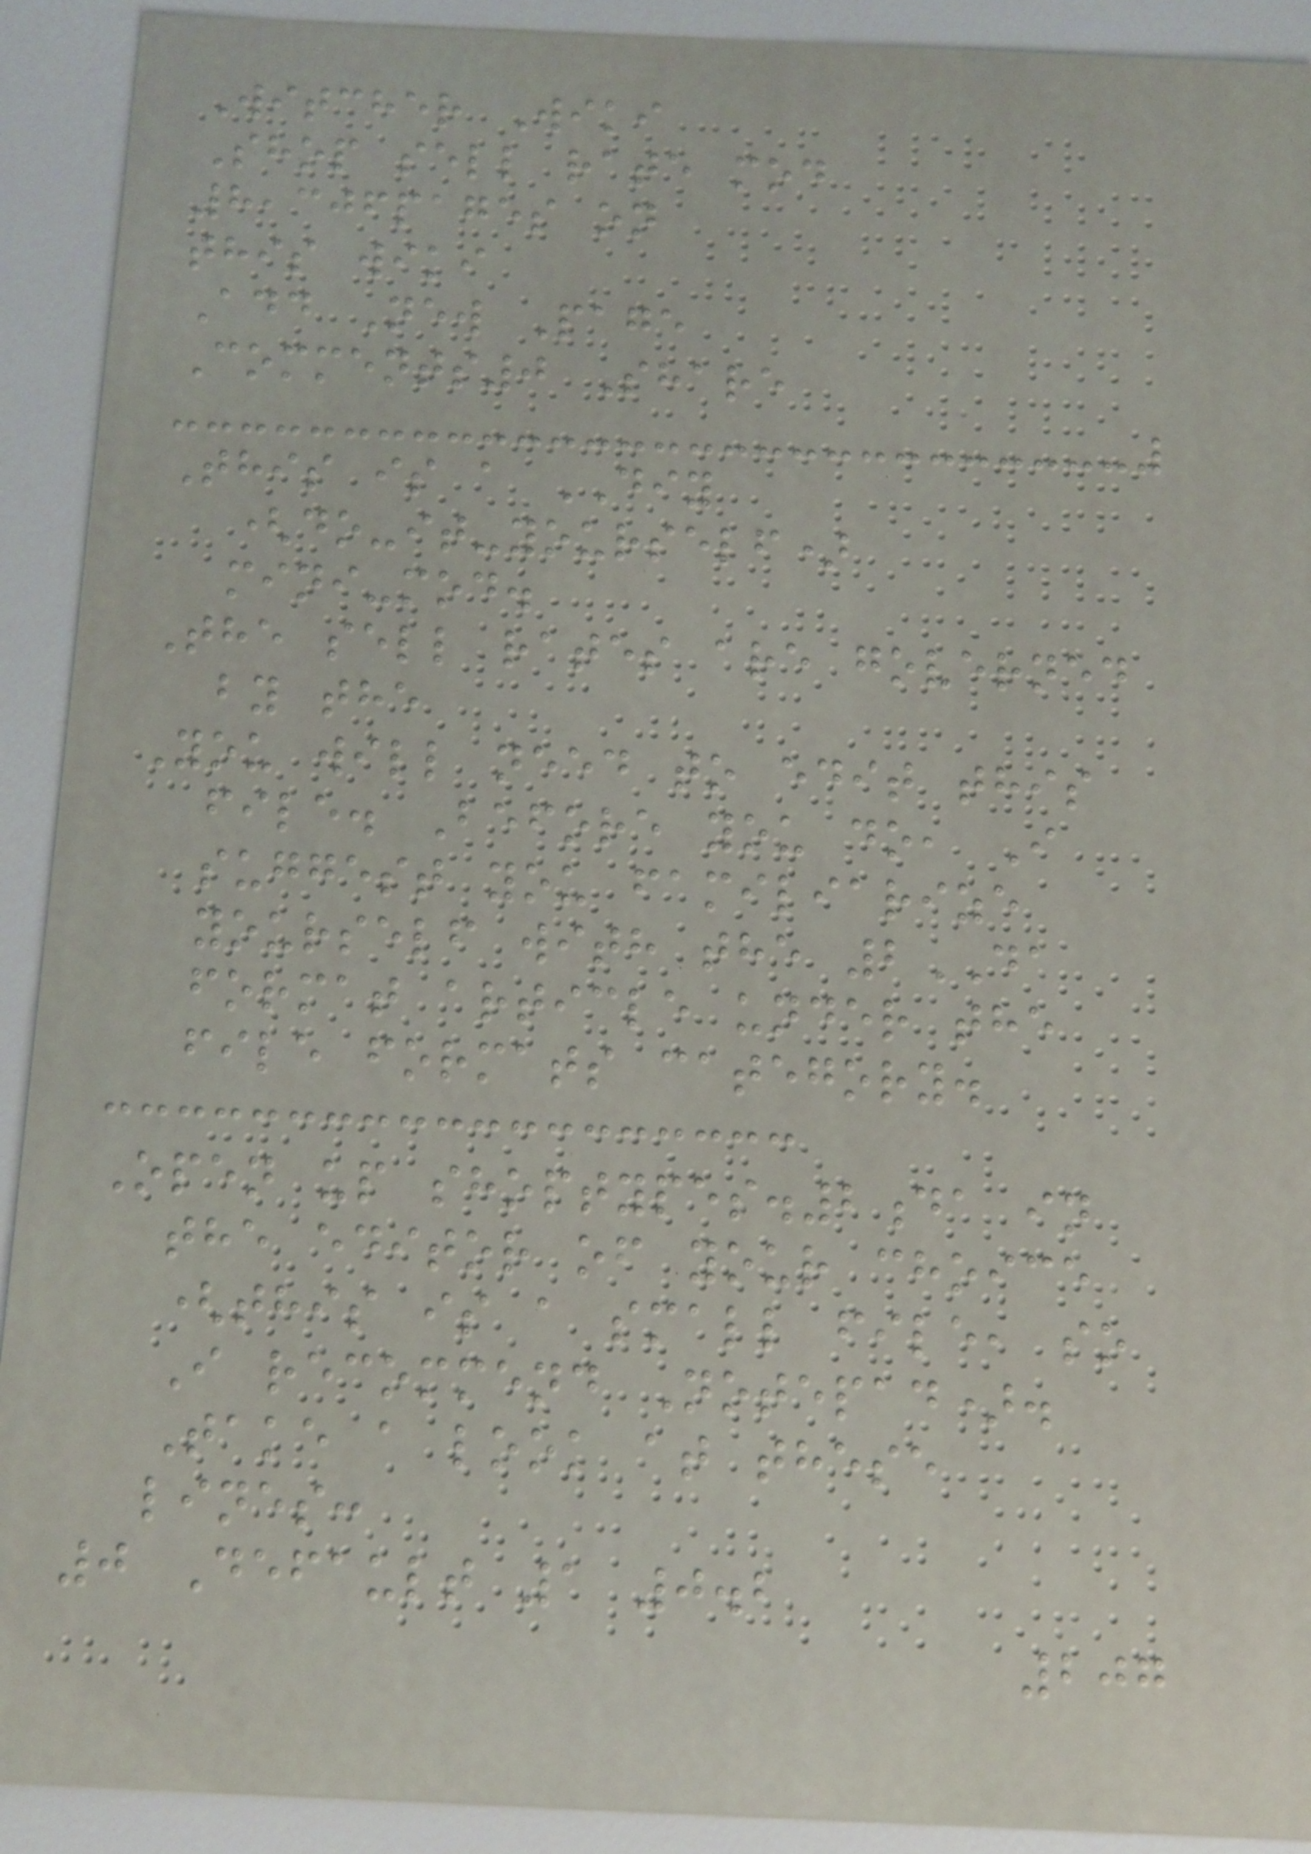Witcher Wiki
Shop sell rate mod
8,306pages on
this wiki
Add New Page
Comments0 Share
This is a DIY
(do-it-yourself)
mini-mod.
The sell rates are governed
by the
You will need to edit this
file. Before you do, I
suggest you familiarize
yourself with the 2DA
format article under the
file formats category.
Open up shoptypes.2da in
the editor of your choice
(this is a small file, so
I recommend Notepad).
Take a look at these
lines:
0 Default 1 0.2
207
